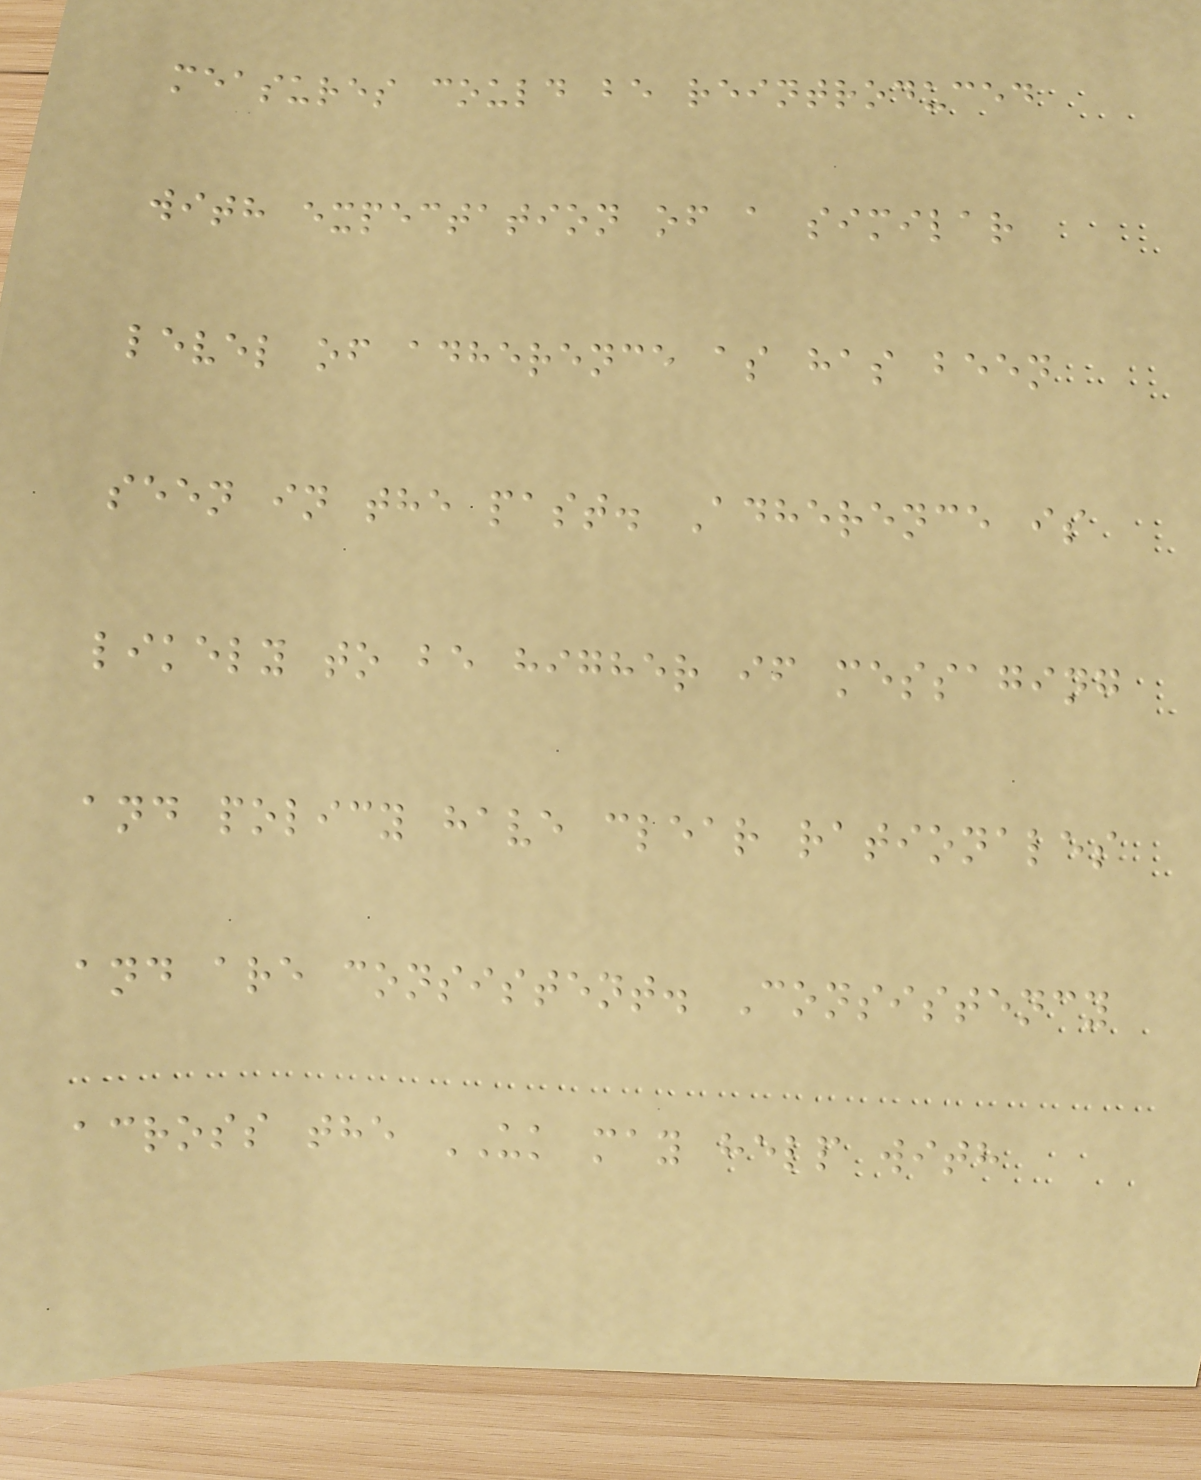measures could be reintroduced
with expectation of a similar
level of adherence as has been
seen in the past. Adherence is
likely to be higher if messaging
and policy have clear rationales
and are consistent. Consistency
across the UK may help with
